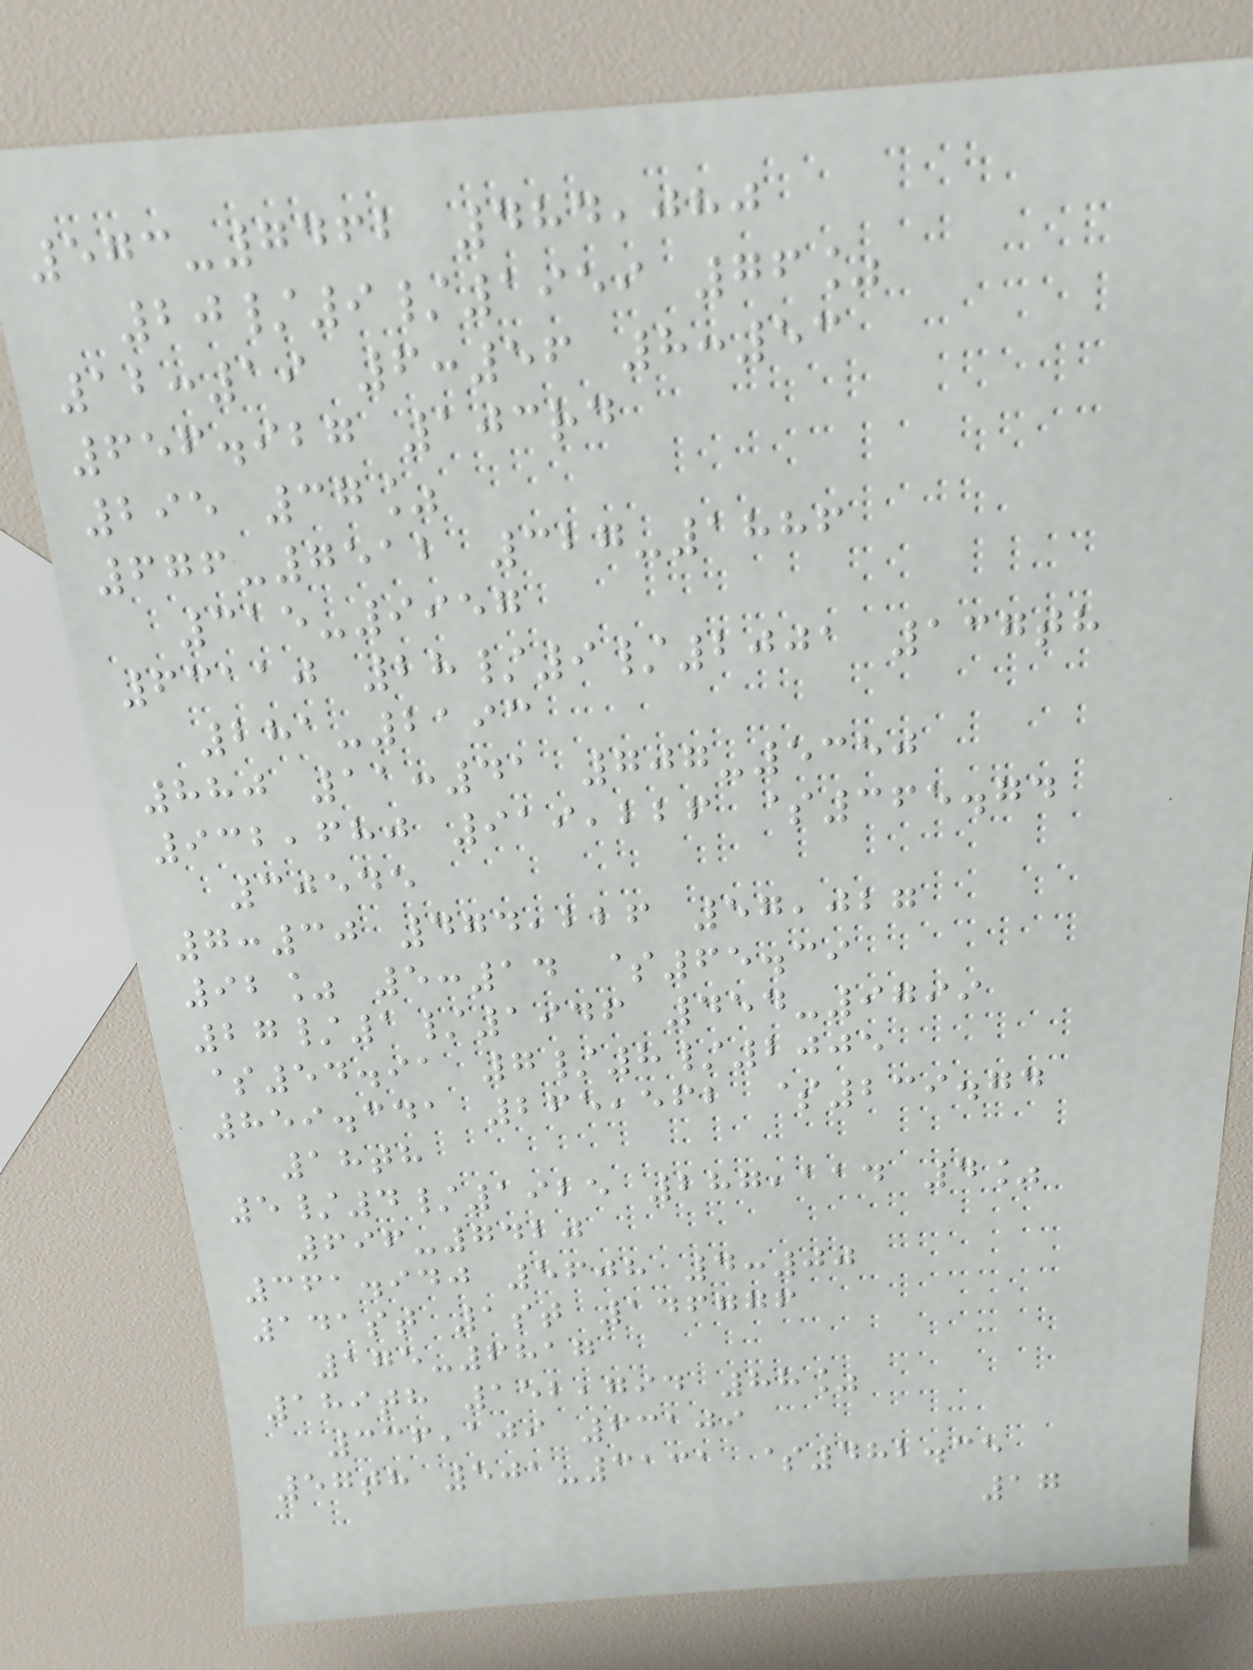573-7462 484,080
20/9/1959 76%
12:19 6:56 8:53
656.927 103rd
295 37%
676-7512 327-1886
315-9957
63110 28/9/2001 137th
281-2193
880 11:41 707-5350
932,680 919,226 $365.74
30545
7:30 474,226 57,027
92% 5:14 $65.39
27/1/1946 454-9799
$54.91 7/8/2005
859.341 265,562 $239.74
18th
5/4/1925 287,114 4%
696-7420
361.940 5608 4:00
141st 1st 146776
175-6817
189th 152,794 88%
336,109 63109
57th 501-3131 $482.35
17
